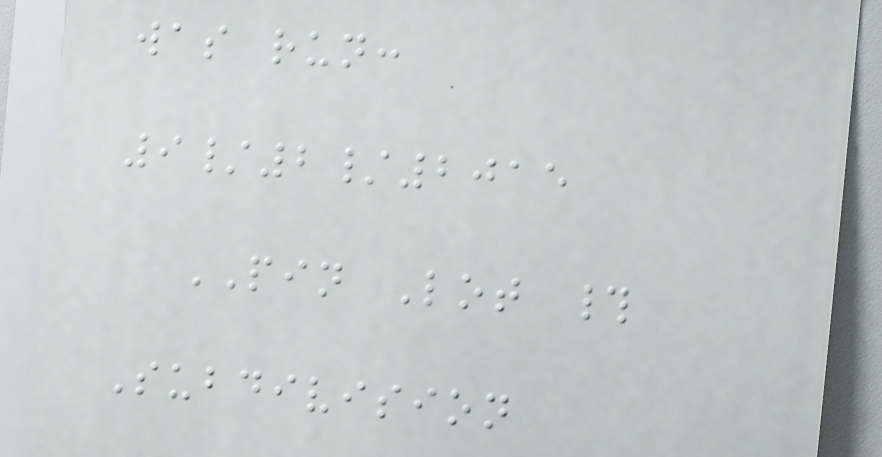was run:
9/2/2015
PIN Lot #
Subdivision
